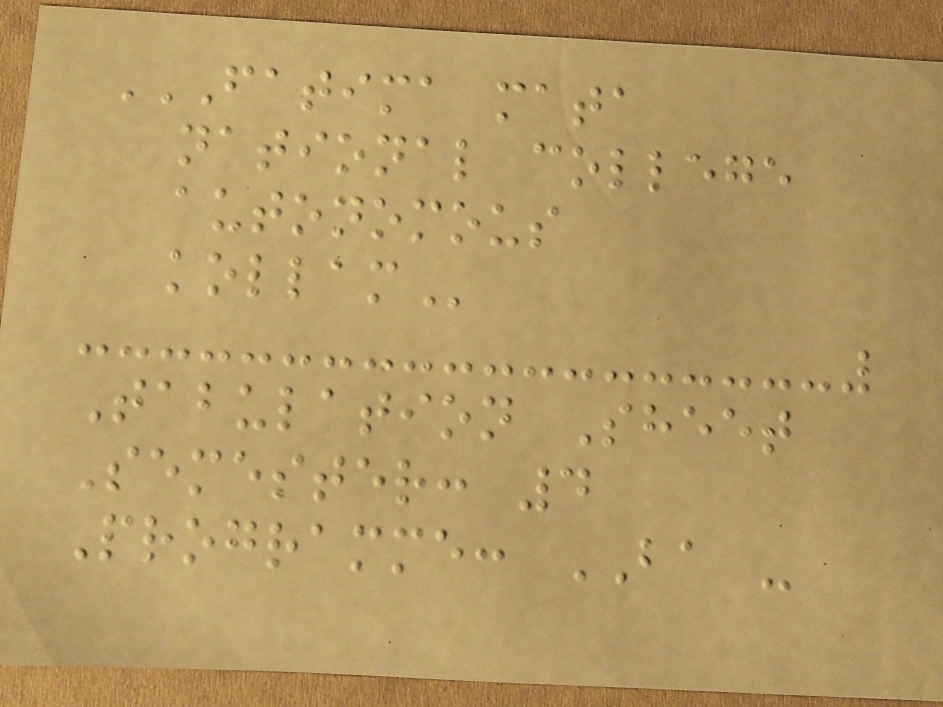FATIMA MATA
NATIONAL COLLEGE
AUTONOMOUS
KOLLAM
Tabulation Sheet
Semester: 4
Programme: BA -
